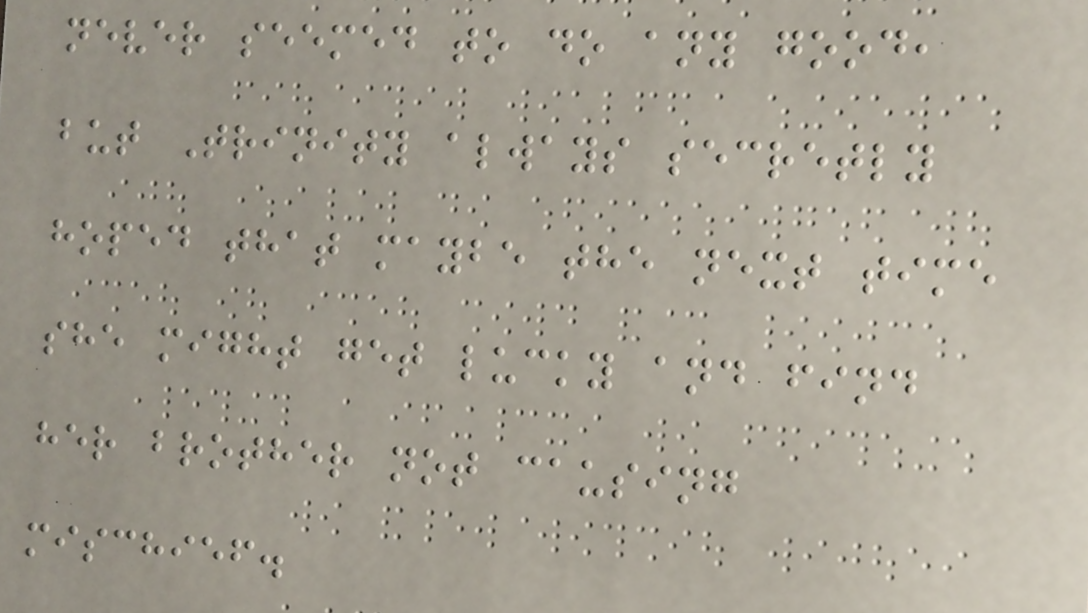never seemed to do any good,
but Trinity always secretly
hoped that maybe the next time
she might get lucky and find
her brother not causing
mischief.
